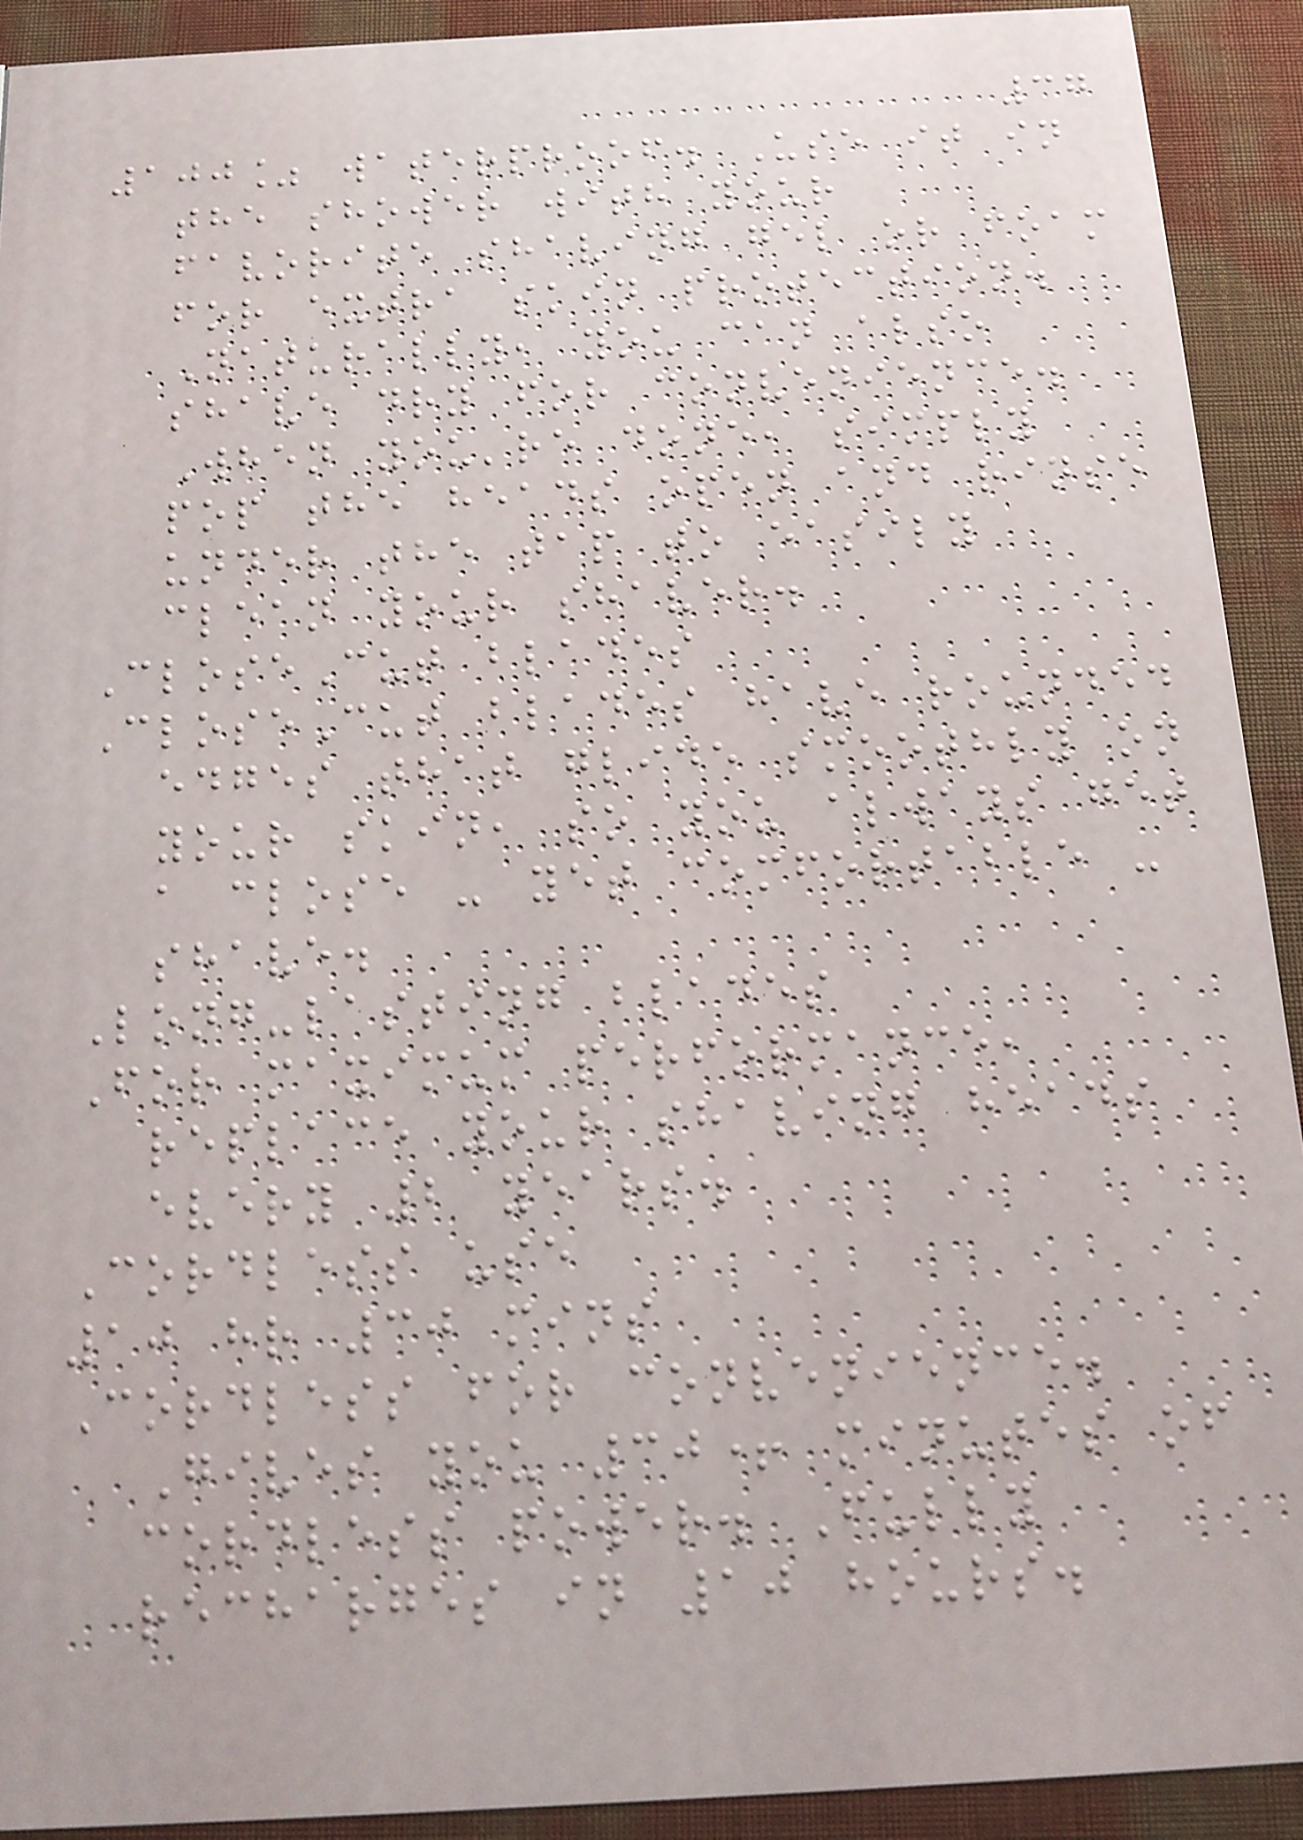37
100% waterproof. Use it in
the shower with your
favorite shaving gel or foam
for extra skin protection.
Naturally, you can also
shave dry for convenience.
When you're done, simply
pop the heads open and rinse
under the tap to easily
clean your shaver.
CloseCut blades
CloseCut blades have rounded
edges that glide smoothly on
your skin, so you always get
a close - yet comfortable -
shave.
Long-lasting blades
For maximum performance,
replace your shaving heads
every 2 years.
Cordless use
10 hr 30 mins
Cordless for convenience.
Gives you 30+ minutes of
cordless power. Fully
recharges in 10 hours.
